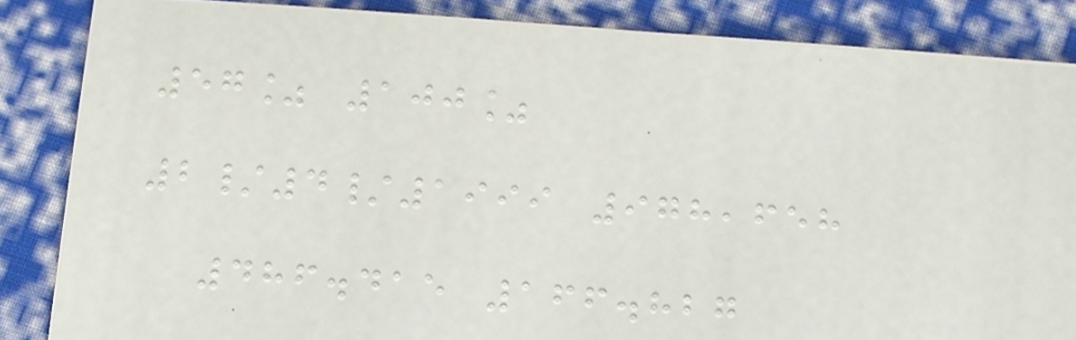57% 100%
2/4/1999 978,658
486.415 166.827
